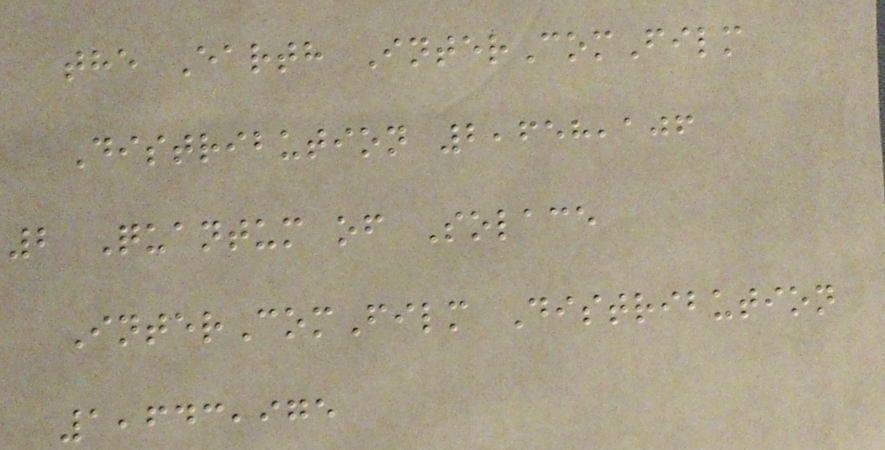the Earth InterComFilm
Distribution 2,658,106
2 Quantum of Solace
InterComFilm Distribution
1,643,975
